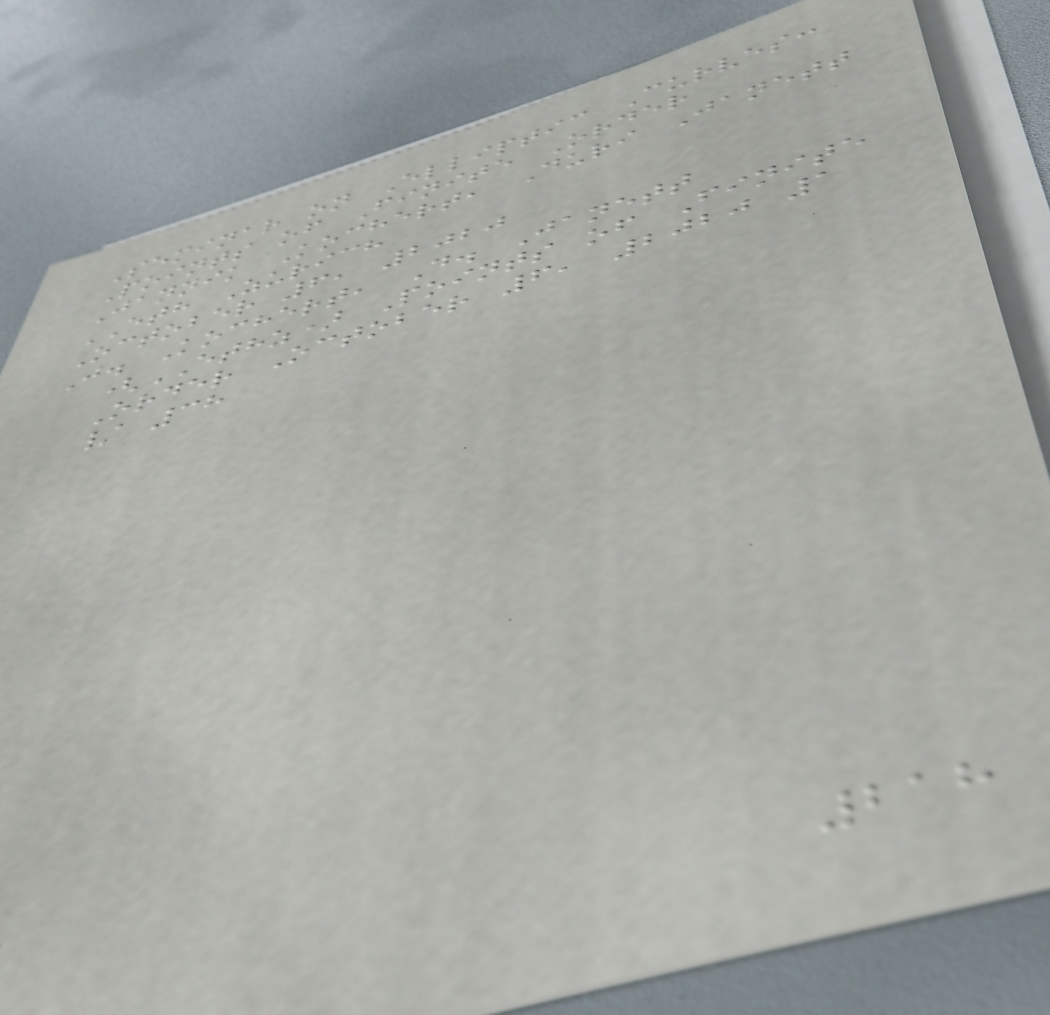Seminar on Elliptic Curves:
Points of Finite Order
Jannik Kochert, Duri Janett
ETH Zurich
October 6, 2020
J. Kochert, D. Janett
(ETHZ) Points of Finite
Order October 6, 2020 1
/ 38
218
